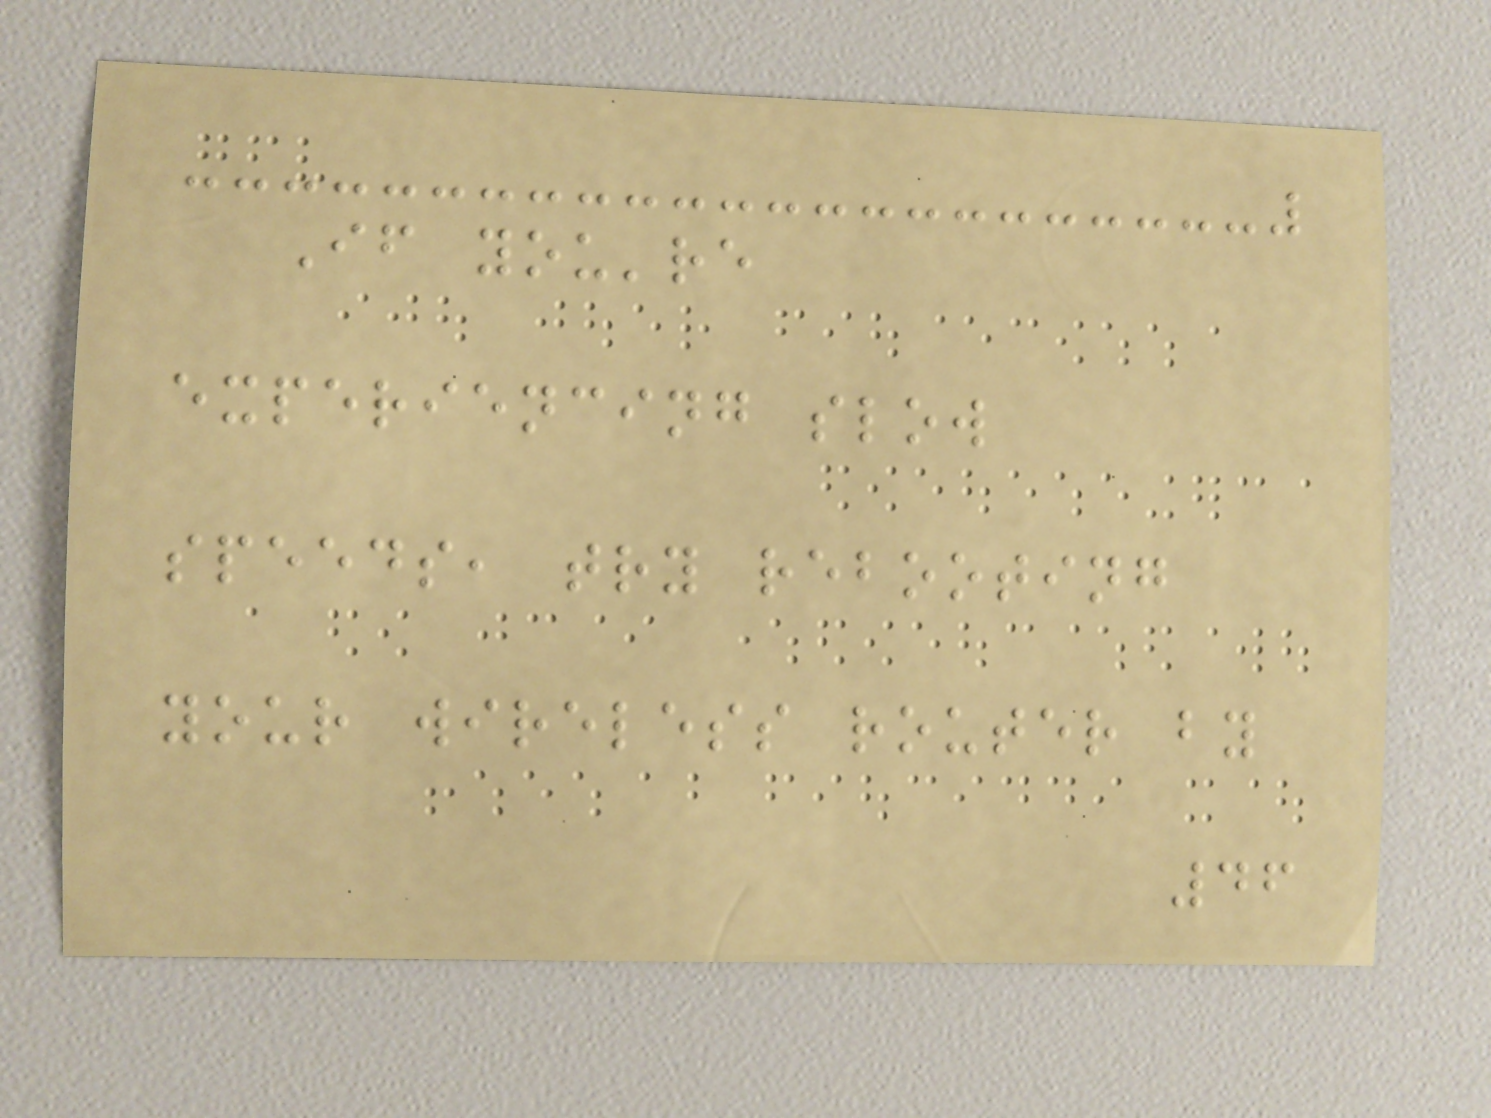If you're
experiencing slow
speeds, try rebooting
your wireless router by
46
